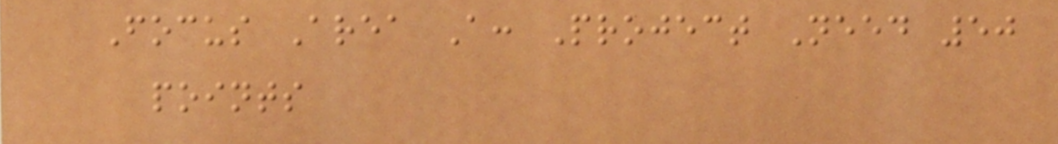Focus Area A: Project Need 50
points
